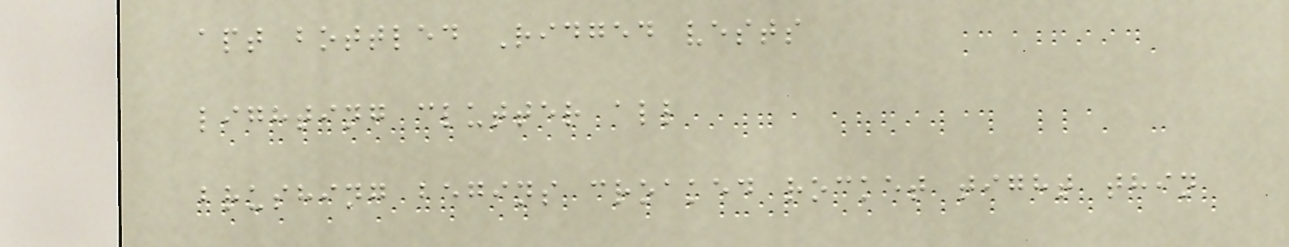apt bottled Ridged vests
lighting clutter all
brushing begins croaked rocket tight thin
